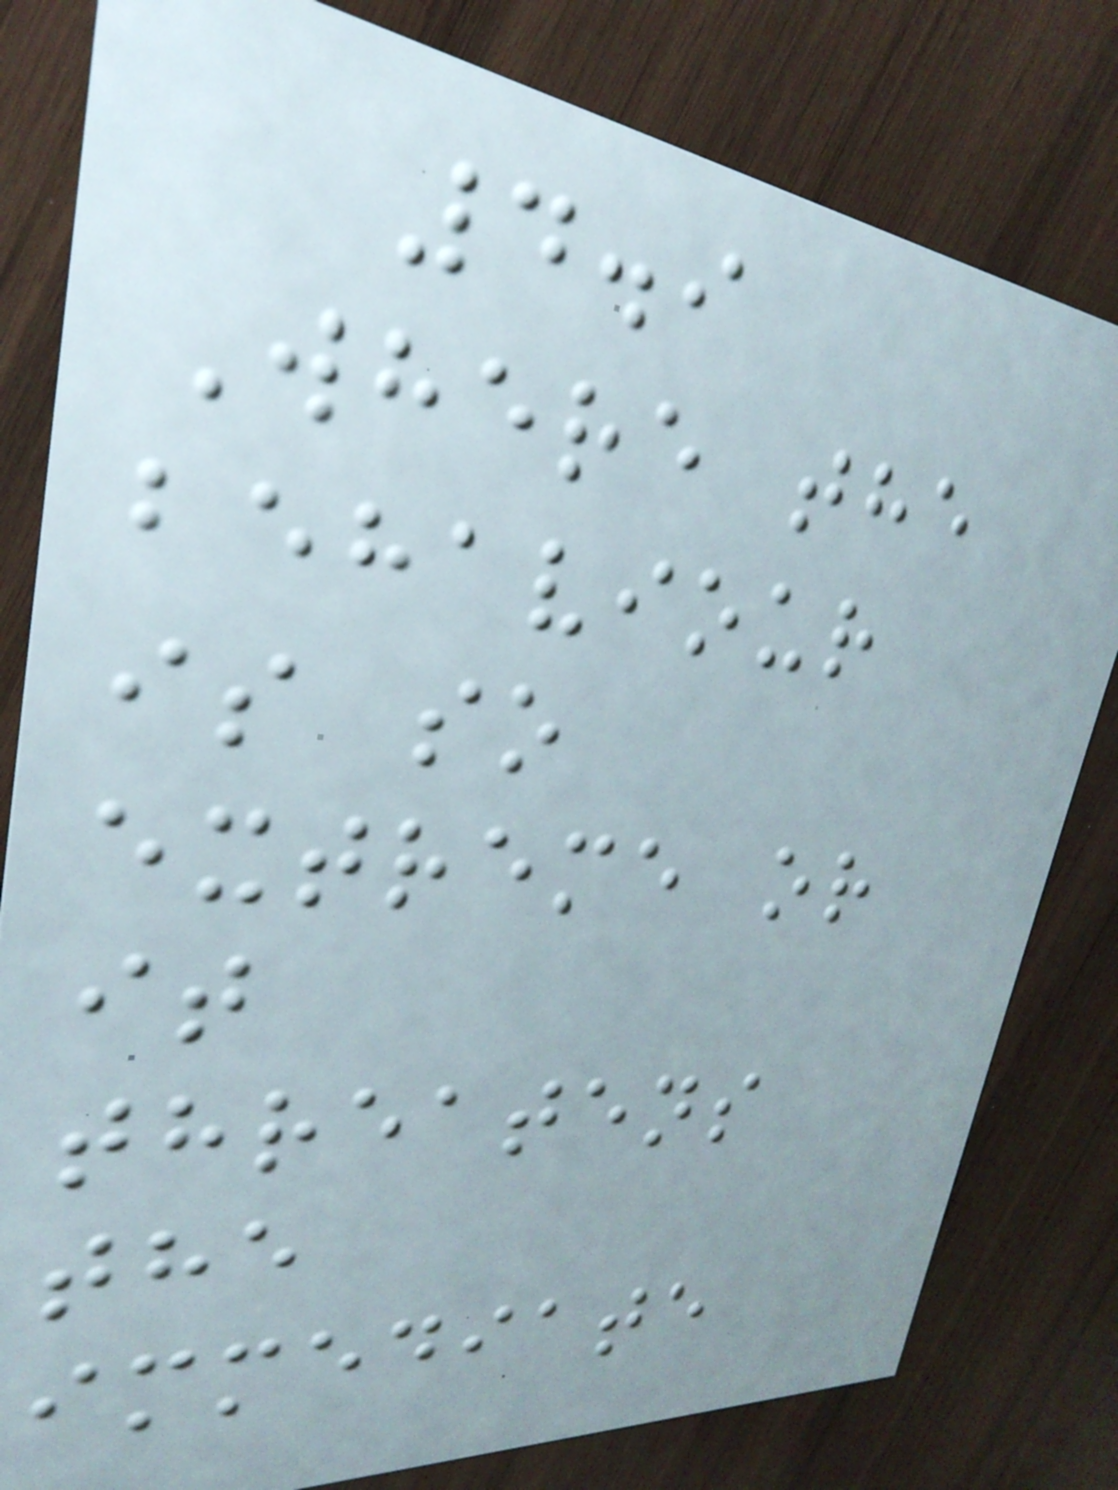4.9
Where the
behaviour
is so
extreme or
it
threatens
the
immediate
